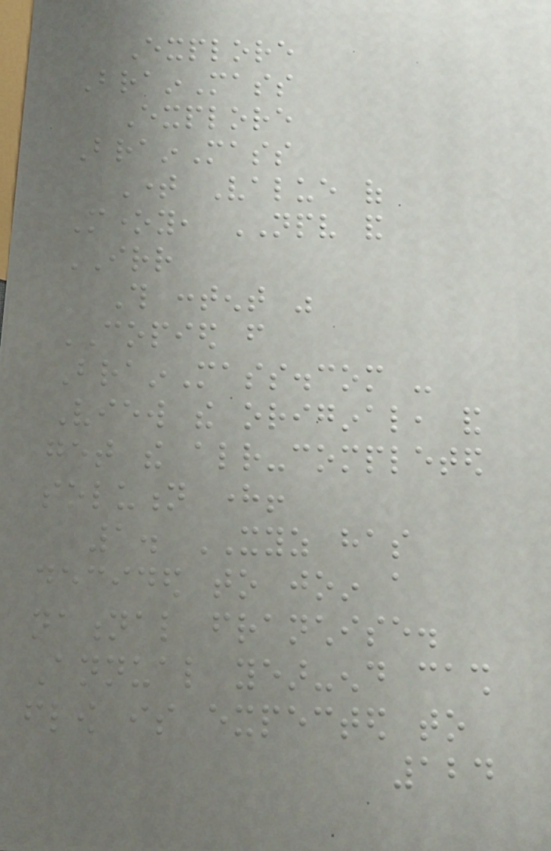Explore
BrainMass
Explore
BrainMass
Time Value of
Money, NPV and
IRR
This content was
COPIED from
BrainMass.com -
View the original, and
get the already-completed
solution here!
1. XYZ has
decided to join a
national franchise.
Annual year-end cash
flow is expected to
124
